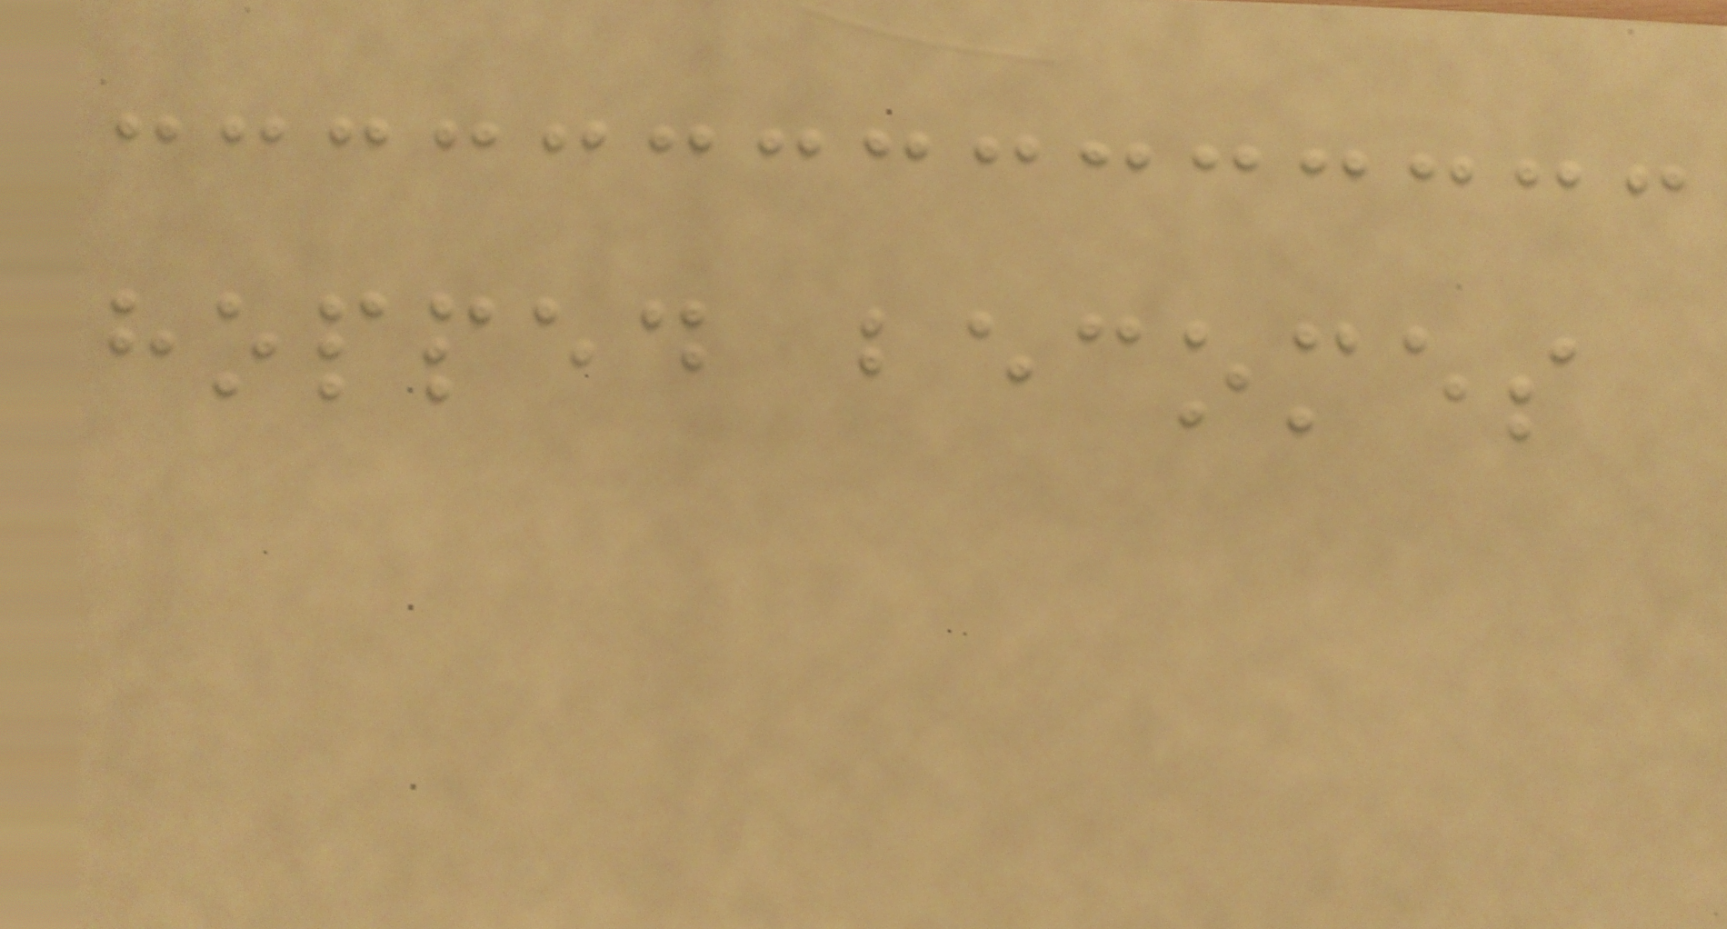hopped becomes
